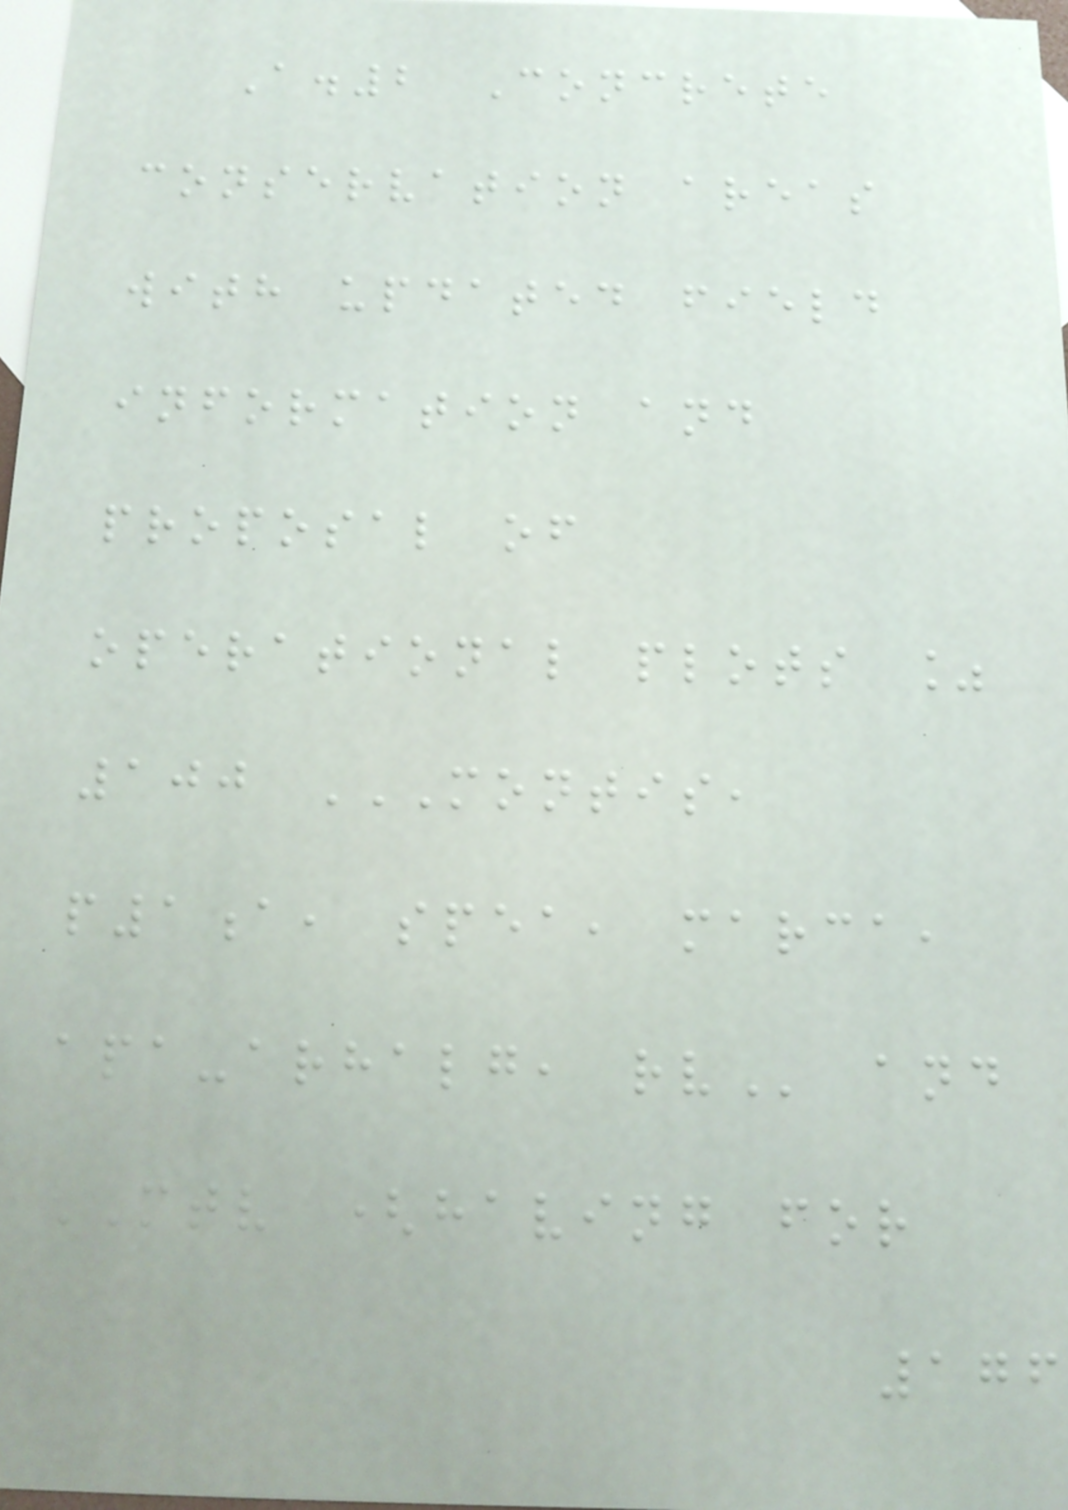A.2 Concrete
conservation areas
with updated field
information and
proposal of
operational plots %
100 MONTIS,
P1A, SPEA, MARCA,
APA-ARHALG, RV and
MTV (having for
176
